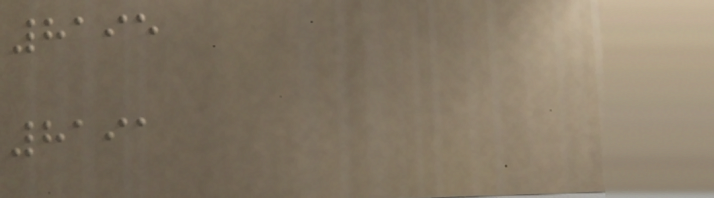8195
8191
